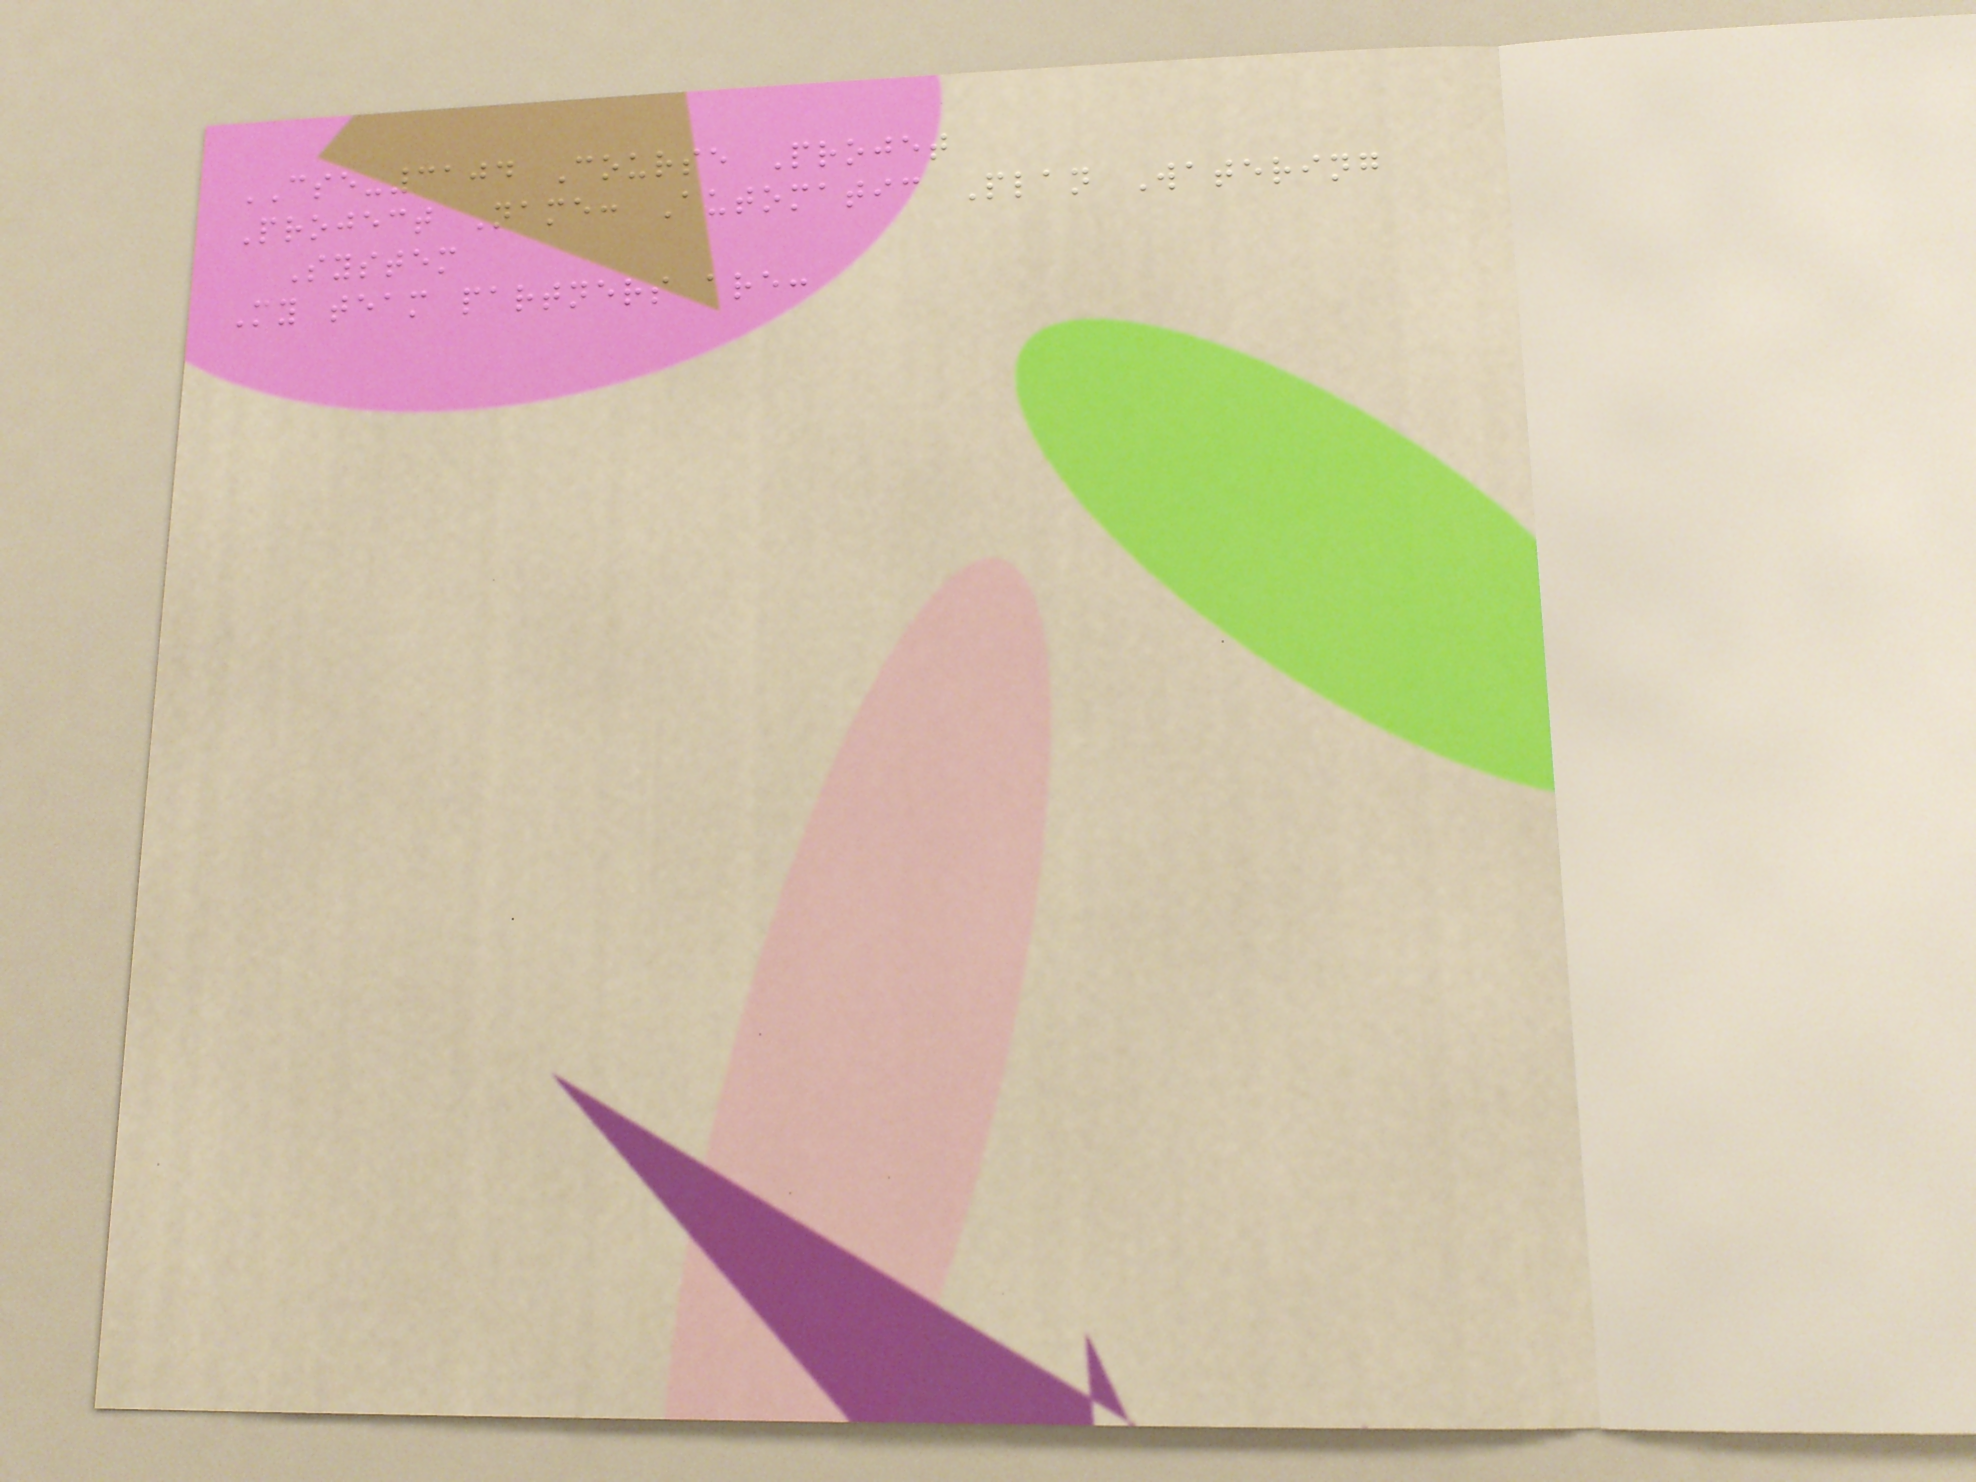CSE-3104 Course Projet
Project Name: Automatic Plan Watering
System
My team partners are:
